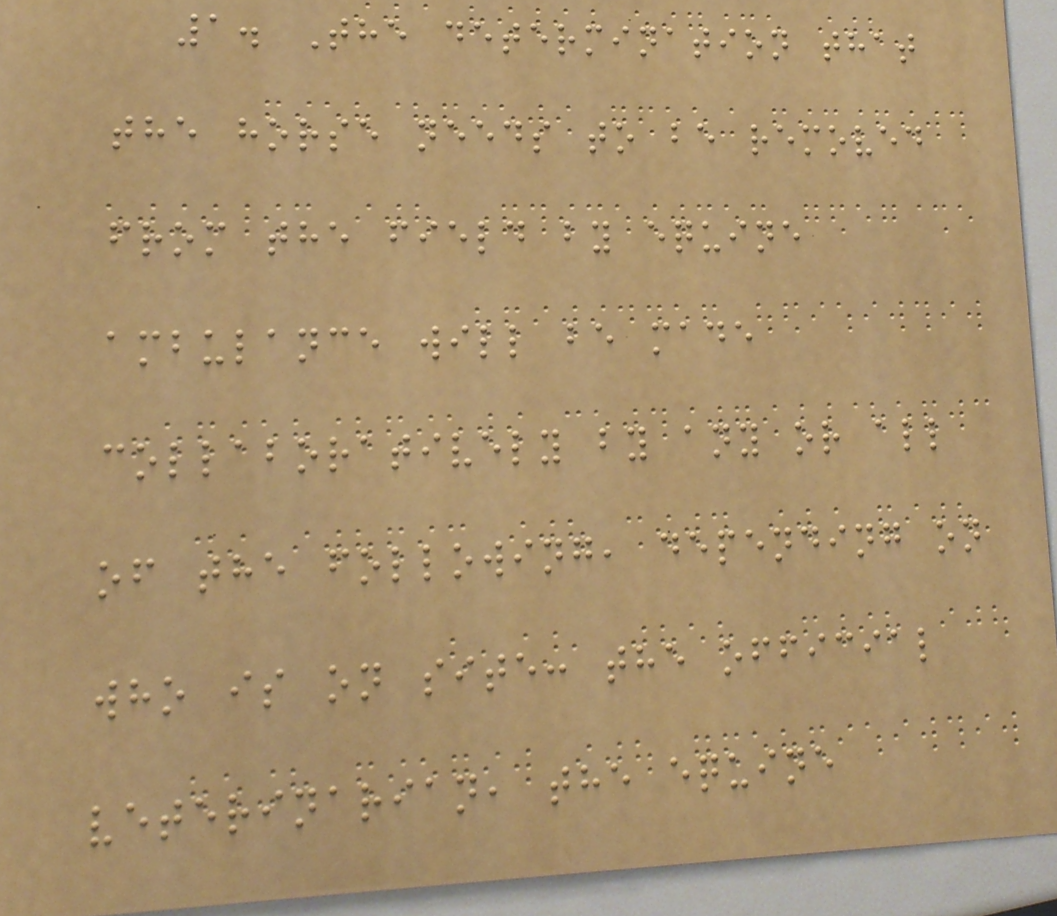1. The determination that
the horse needs to be removed
from the field by equine
ambulance will be made
collaboratively by any or all
of the following, depending on
who is on site: the official
veterinarian, the equine
